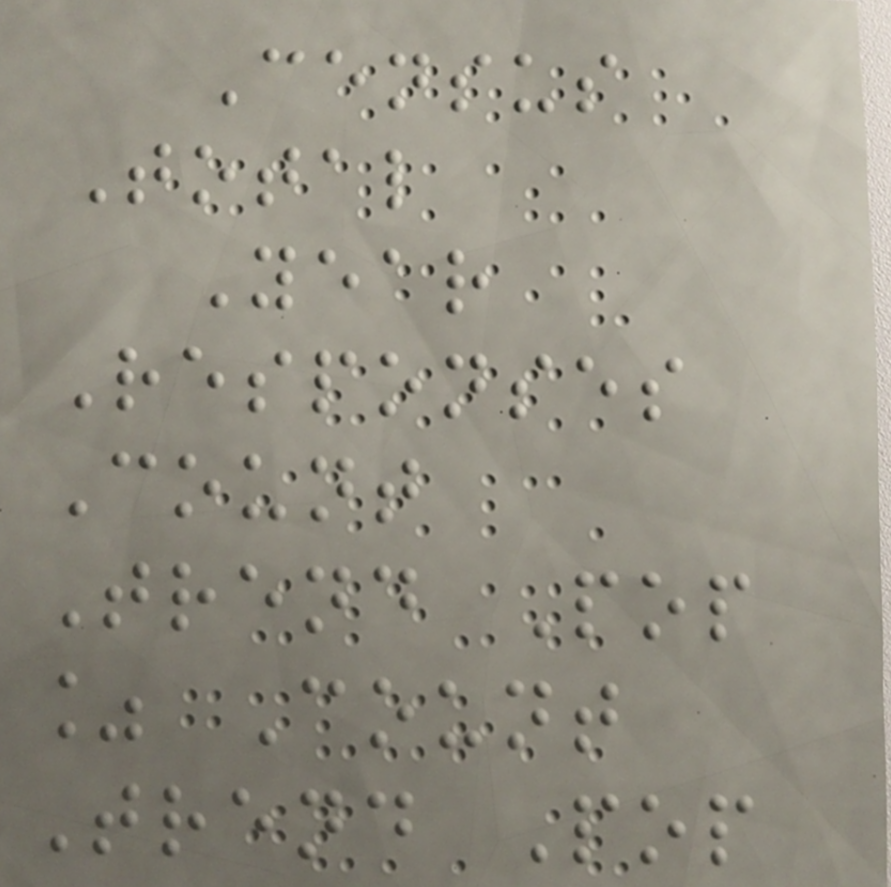Census
Total
Year
Responses
Count
Trend Pop
% Count
Trend Pop
